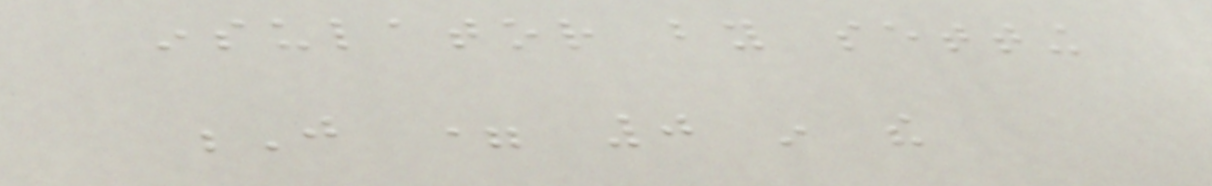insulator by setting
J = 0 in the
